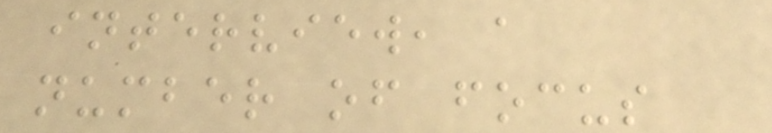interview, a
number of focus
